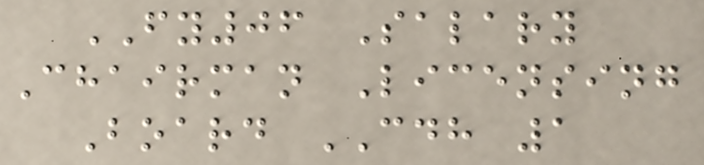FY06 Salary
Chairman Licensing
Board CDH 1
